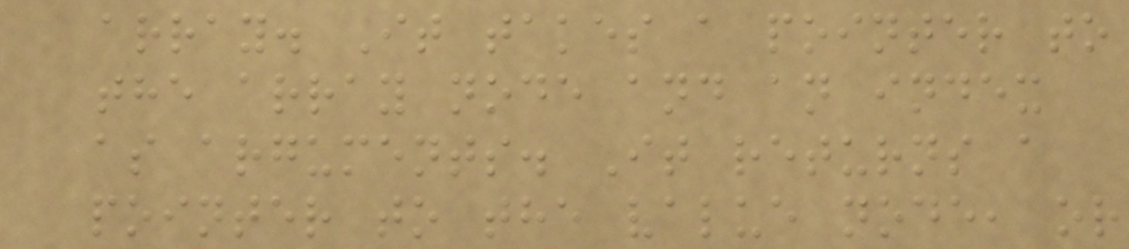array. It takes a pointer to
the array node and an index
as arguments. It returns a
pointer to the value node, or
